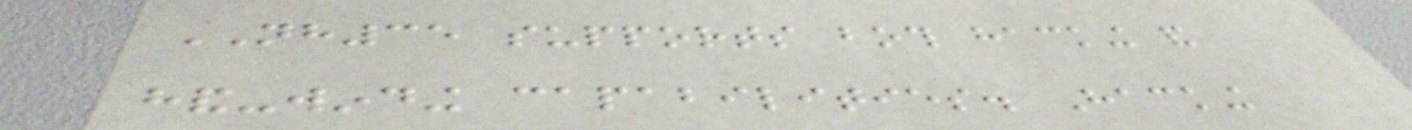NH35 supports both hacking and
hand-winding capabilities. Hacking
